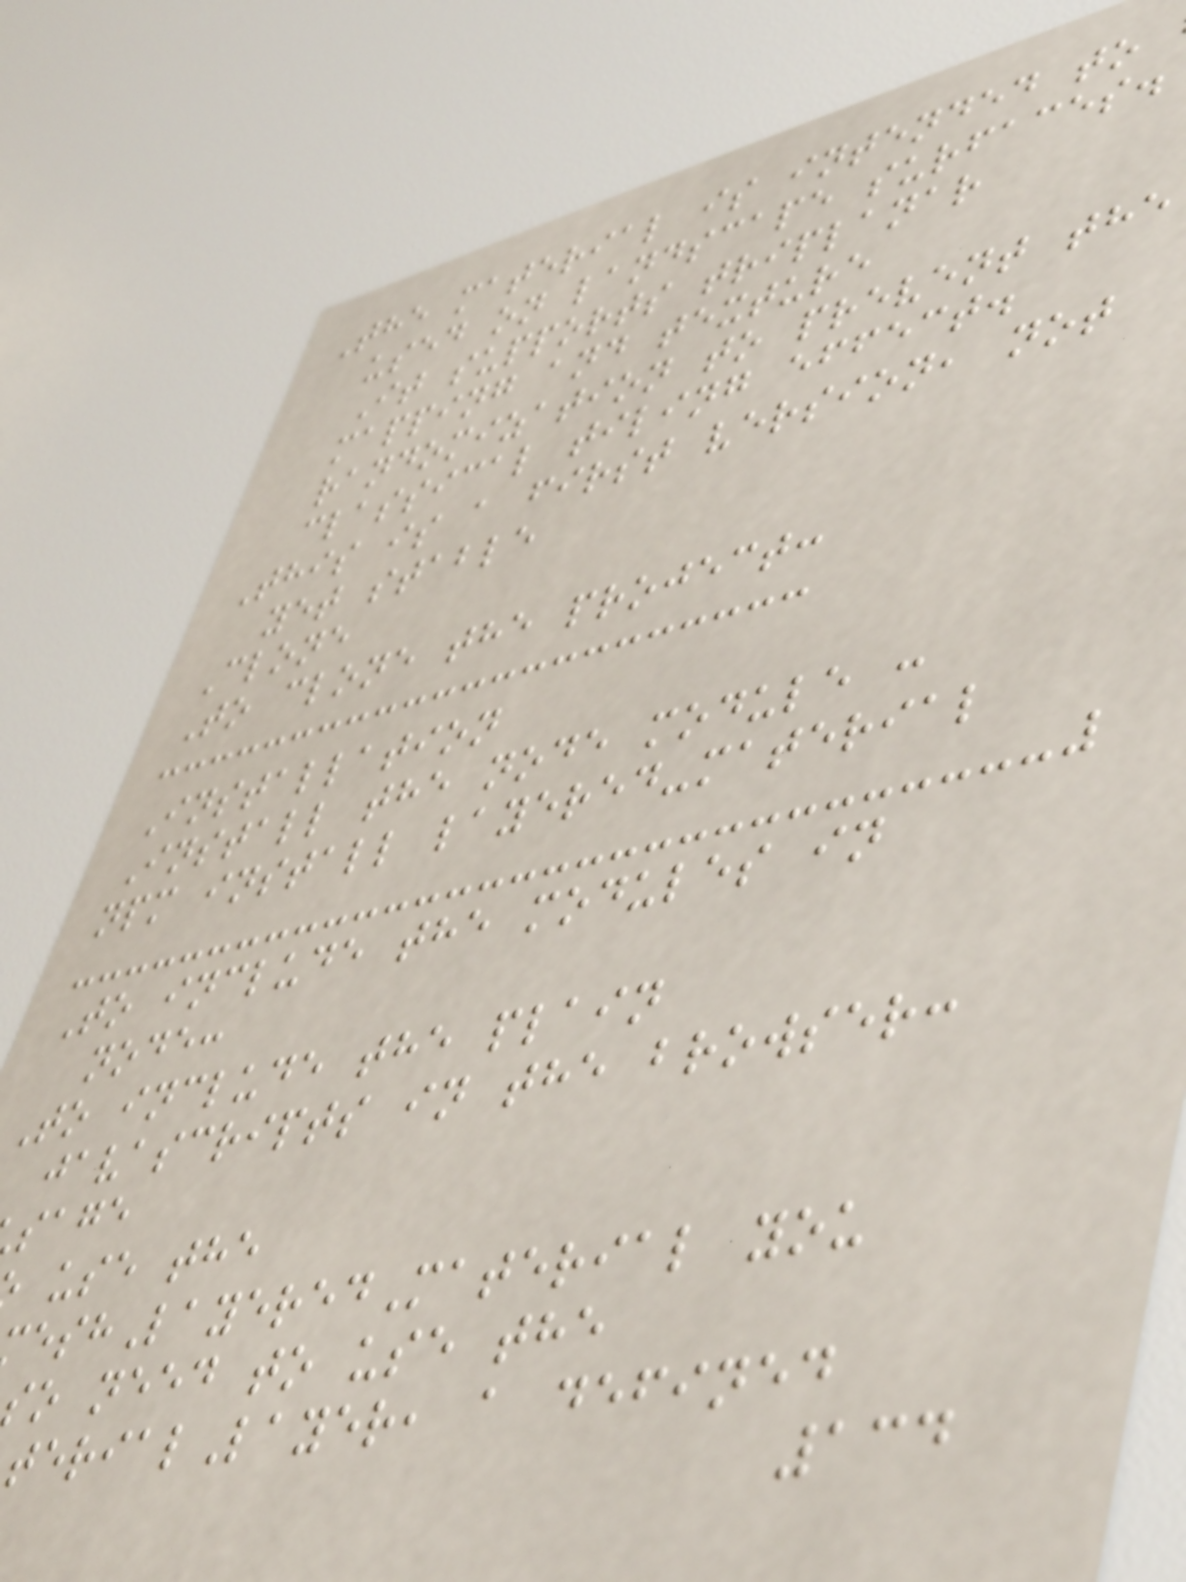The material is intended to
used on landscape surfaces.
It supports triplanar
mapping and texture
randomization to prevent the
classical tiling effect.
This is a first version, not
yet stable
Clone
To clone the project:
Installation
Install the node module :
npm install layered-material
To include the modules in
node:
To include the plain
javascripts in the browser:
sage
use the
eshLayeredMaterial you
so need to use the
terialLayer, a defined
134
